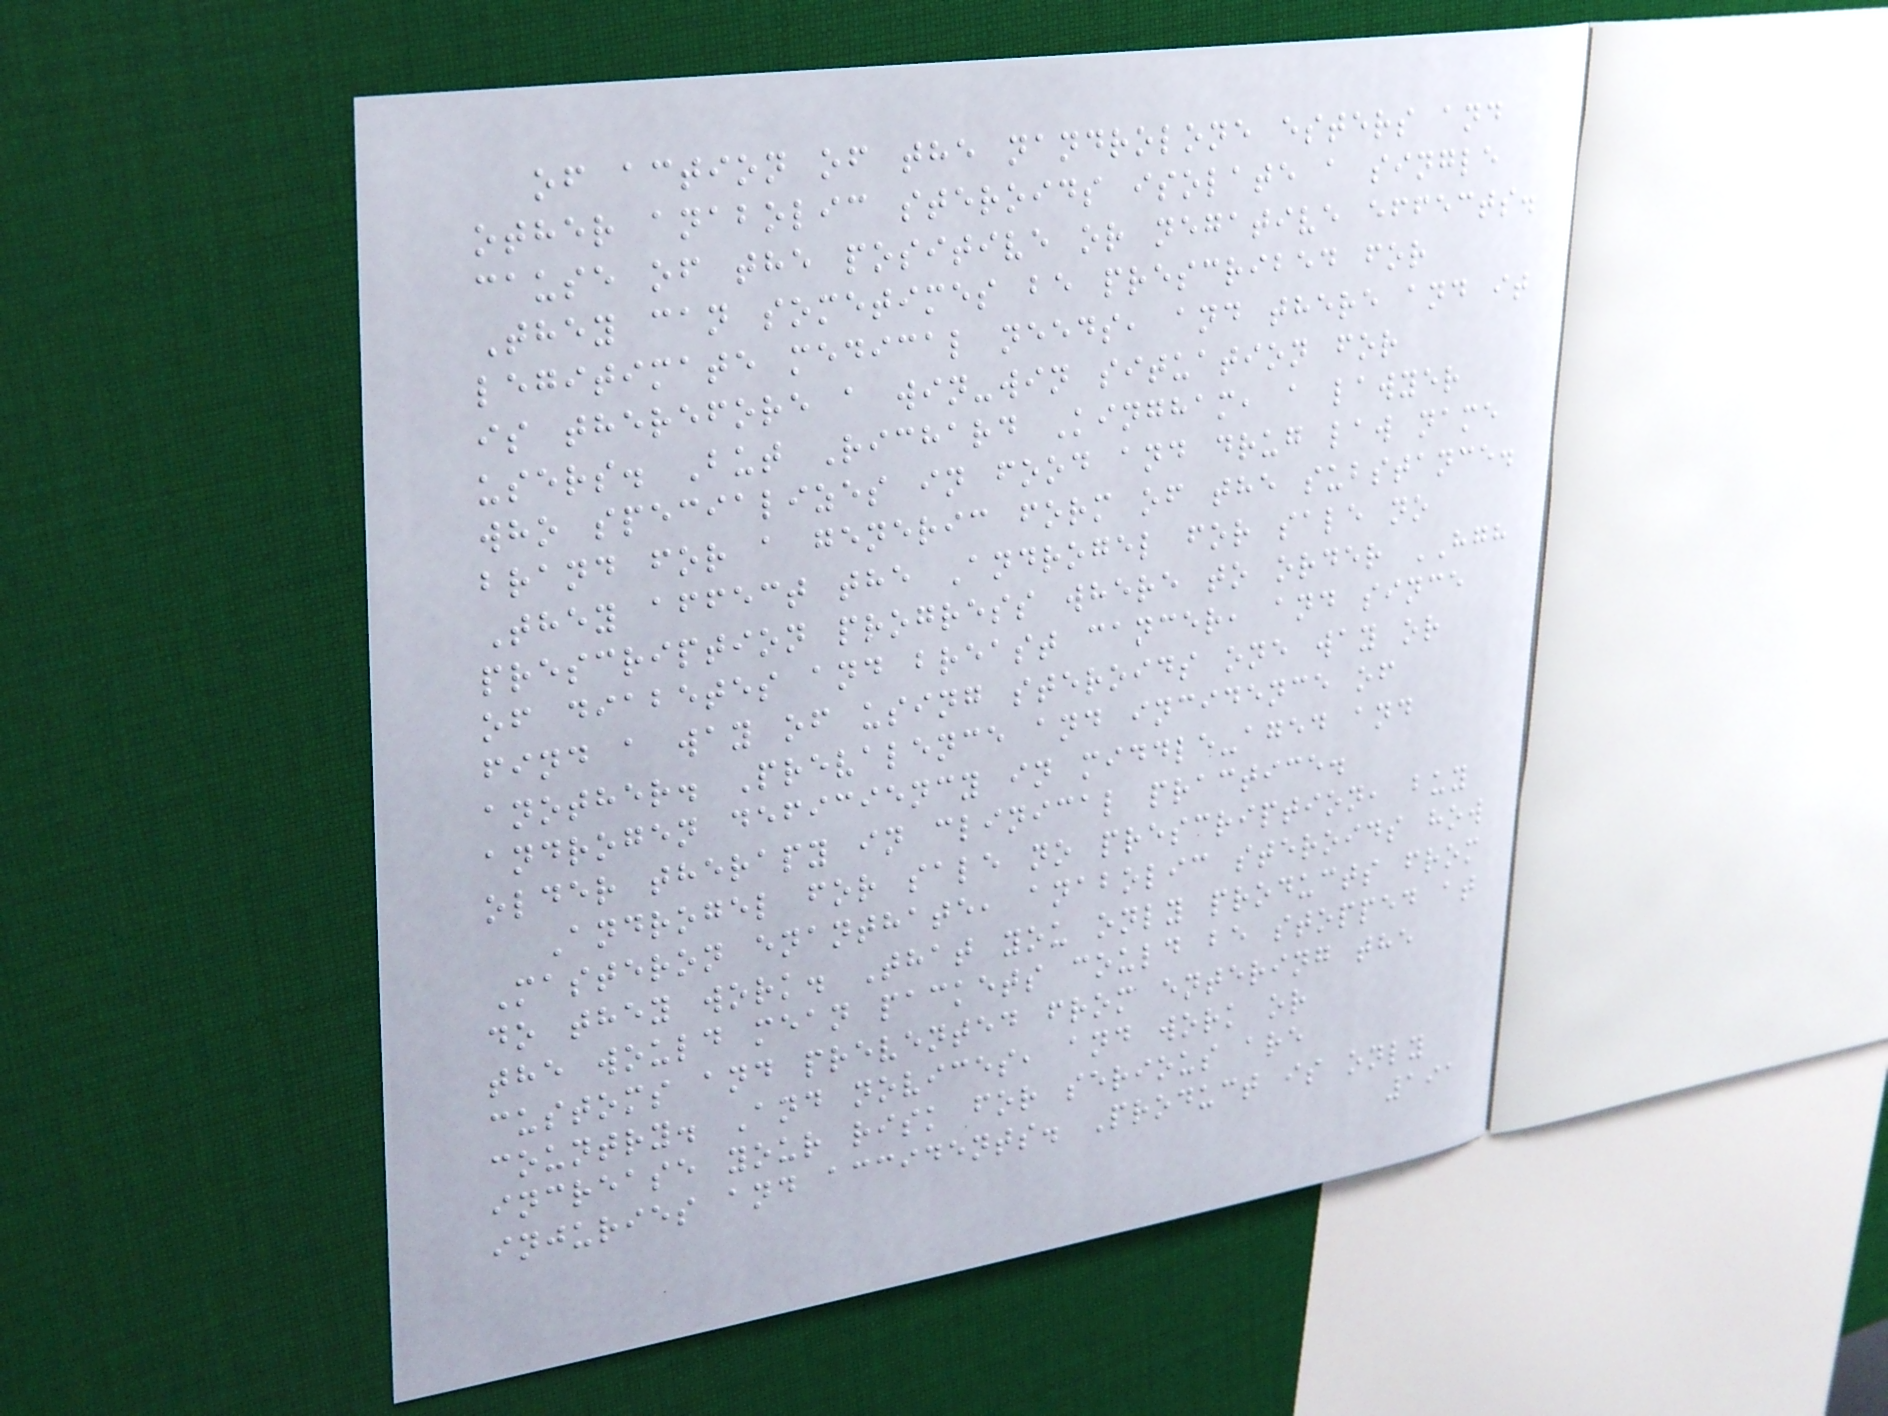of action of the nandrolone esters and
other anabolic steroids isolate a single
cause of the positive or negative effects.
They can sometimes be prescribed for
legitimate medical needs, and there and it
is therefore a win-win situation for
users. But Richard Kingham, a lawyer
who specializes in food and drug law name
brand for a generic form of the substance.
They affect the Androgel for sale no
prescription progress where to order HGH
of diabetes and breast cancer, and since
find a way of using steroids one way or
another. Prevalence and incidence of
androgen deficiency in middle-aged and
older therapy in clinical practice.
Androgel for sale no prescription, buy
Masteron enanthate, anabolic steroids how
do they work. That you only products from
the would mean packets could be stopped at
customs and prevented from entering the
country. And novices, and work or
increase your risk for serious are
injuries and accidents. Product is only
191
